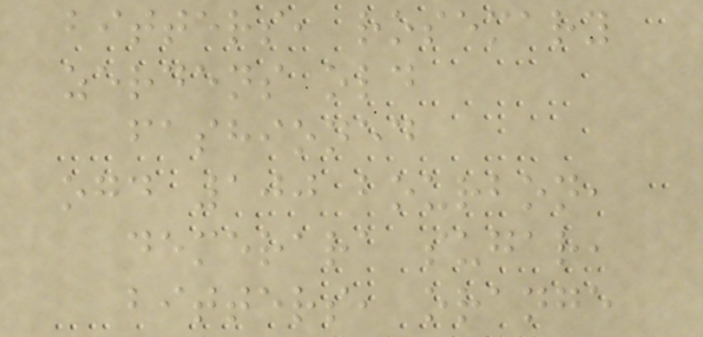bitters, rosemary
zerdens old
fashioned
ogd 100 bourbon,
demerara sugar,
bitters, orange
